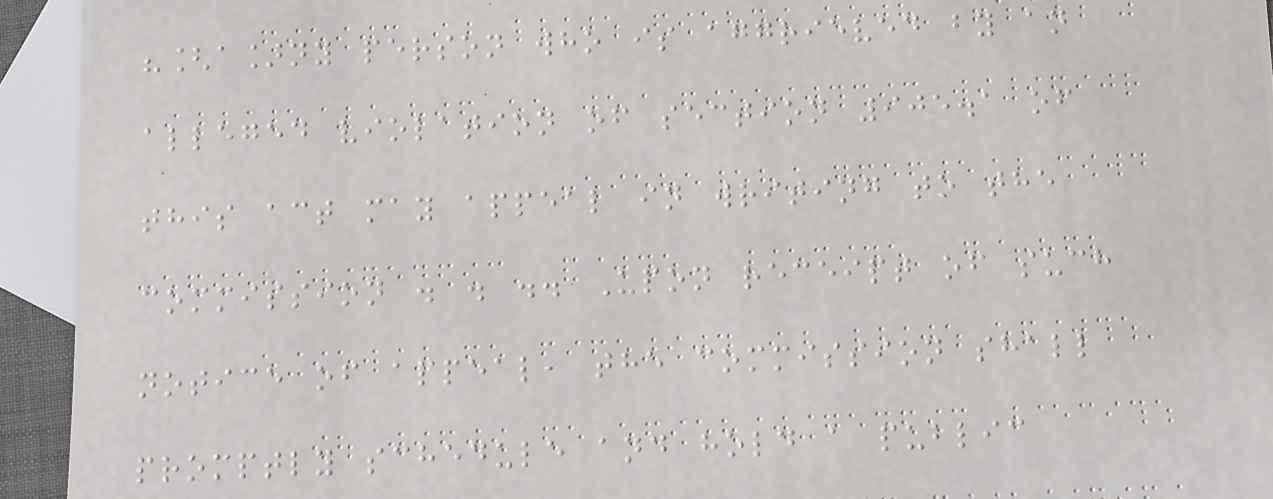"[a]ny person who is aggrieved by an
alleged violation of section 905.1 of
this act may appeal in writing to the
commission . . .. Upon receipt of such
notice of appeal, the commission shall
promptly schedule and hold a public
